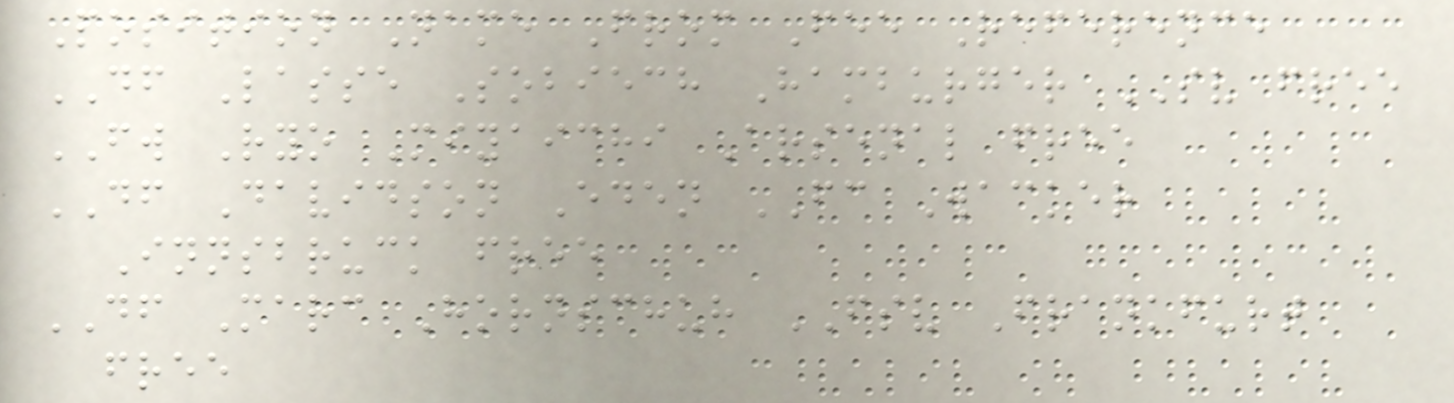Position Name From Fee Reference
DF Lasse Sobiech Hamburger SV free
FW Ryo Miyaichi Arsenal free
DF Davidson Eden FC Wacker
Innsbruck free
DF Marc Hornschuh FSV Frankfurt
free
